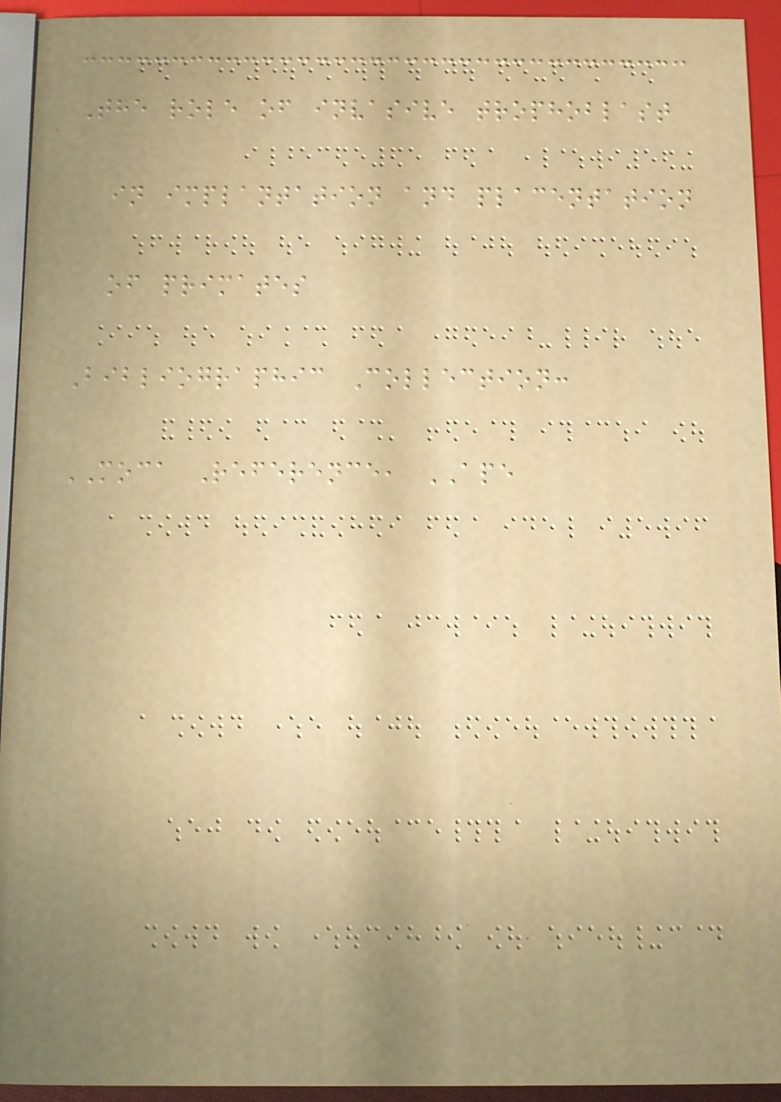The role of invasive trophoblast
in implantation and placentation
of primates
Bibliographic Collection:
MOCA Reference, APE
